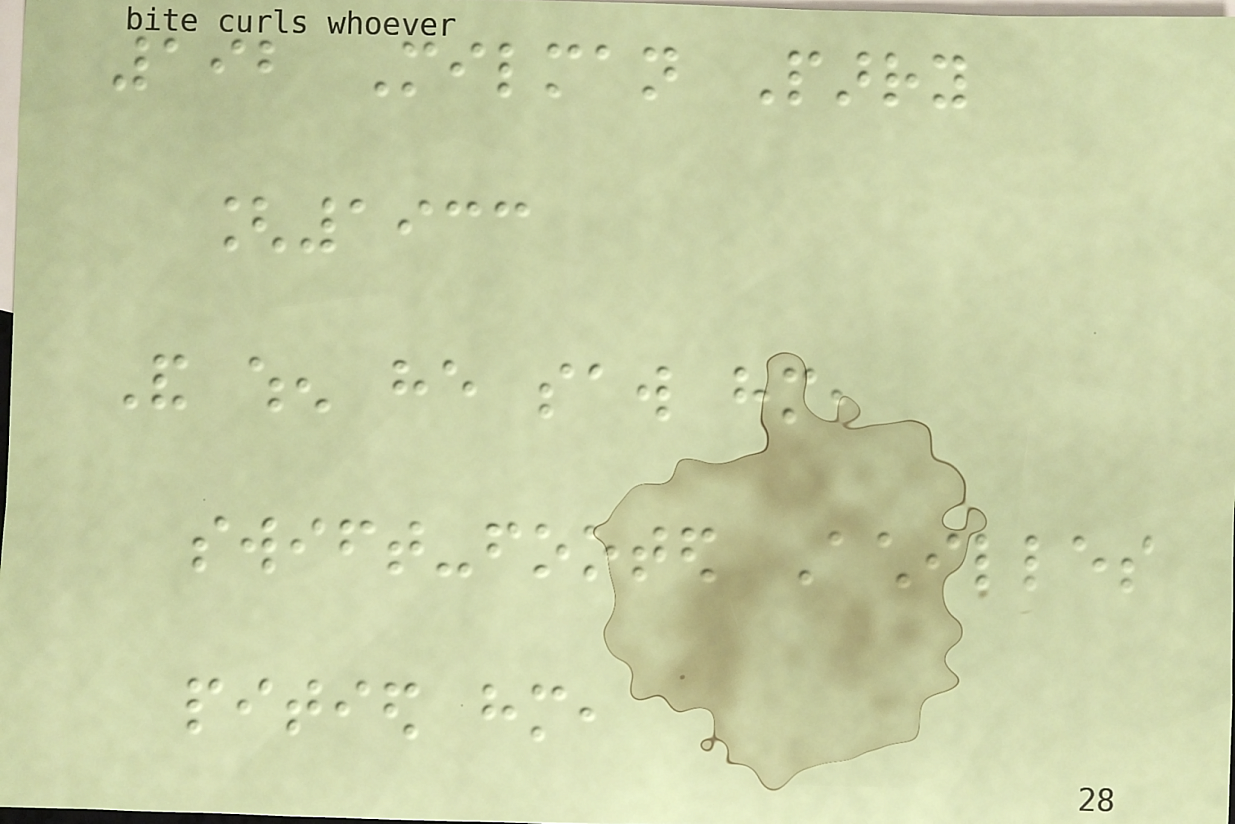192 Milman Parry
[1933
And when he saw him,
swift-footed Achilles
pitied him,
